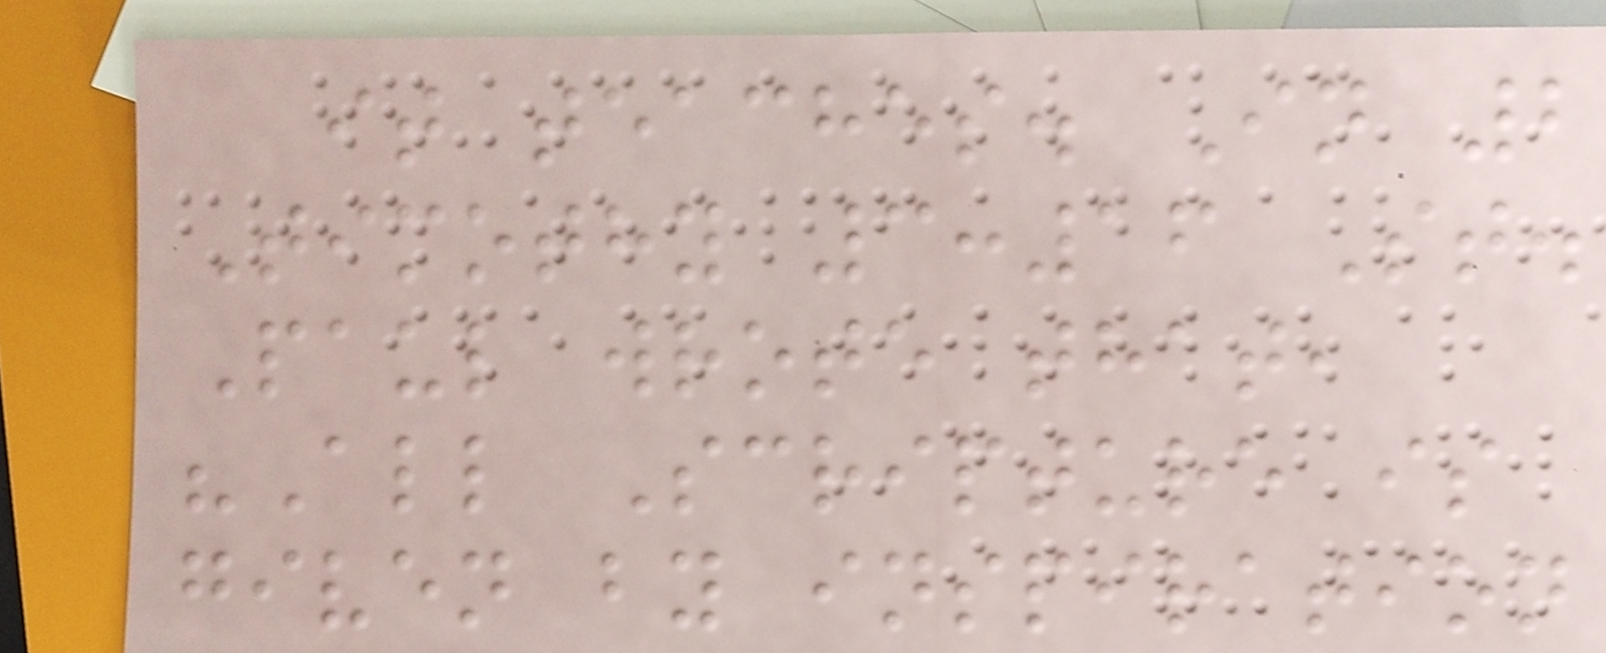it teaches. In 2
Timothy 3:16 St.
Paul wrote that,
"All Scripture is
given by inspiration
